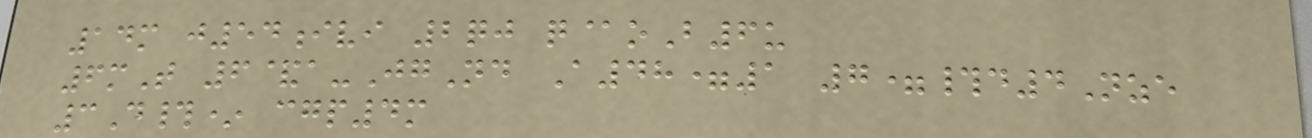14m j54ivi 2qj q@oB6u
6mT 6&a-JgNd A48=1 7=#d4Nze
3D#* cgp4m
